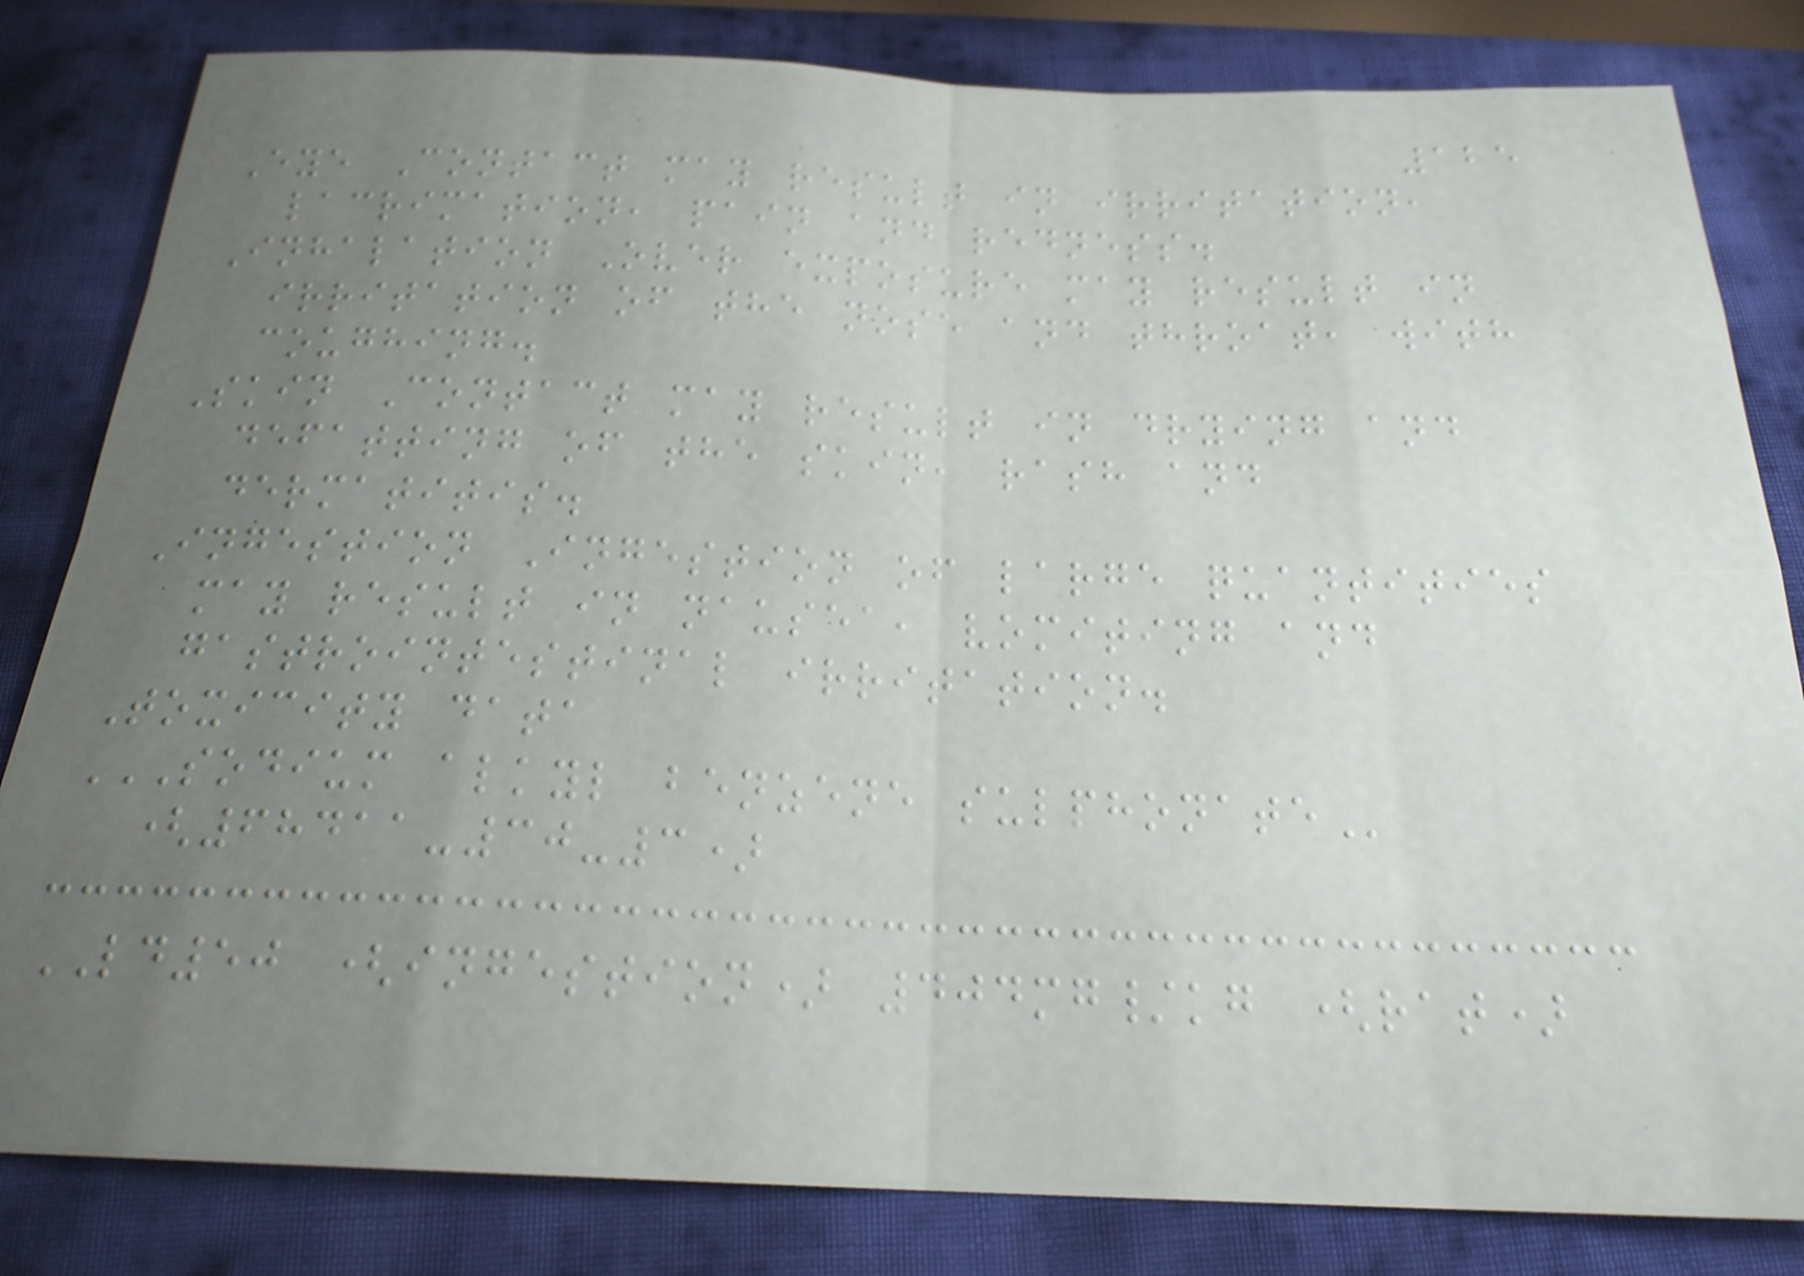125
Eye Contact may result in irritation,
lacrimation, pain and redness.
Inhalation Over exposure may result in
irritation of the nose and throat, with
coughing.
Skin Contact may result in drying and
defatting of the skin, rash and
dermatitis.
Ingestion Ingestion of large quantities
may result in nausea, vomiting and
gastrointestinal irritation.
Toxicity data
SODIUM ALKYL BENZENE SULPHONATE
(68411-30-3)
LD50 (ingestion) 404mg/kg (rat)
